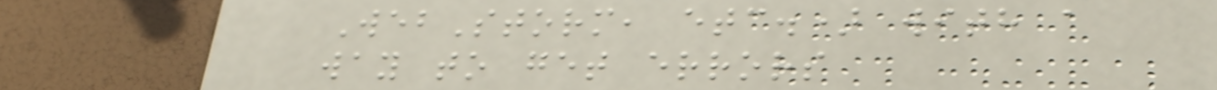WebStorm, etc.) with a
way to get errors
